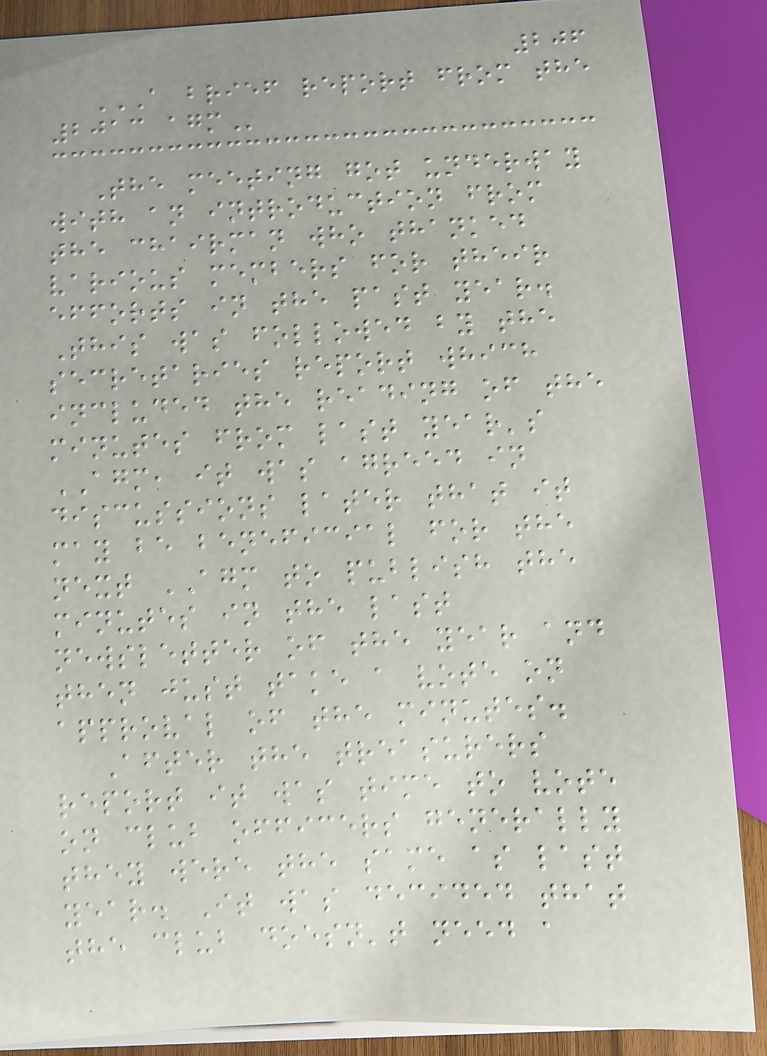206
A BRIEF REPORT FROM THE
2013 AGM
The meeting got underway
with an introduction from
the chairman who thanked
various members for their
efforts in the past year.
This was followed by the
secretaries report which
included the reading of the
minutes from last year's
AGM, it was agreed in
discussions later that it
may be beneficial for the
next AGM to publish the
minutes in the last
newsletter of the year and
then just take a vote on
approval of the minutes.
After the treasurers
report it was time to vote
on club officers generally
they were the same as last
year. It was decided that
the club doesn't need a
